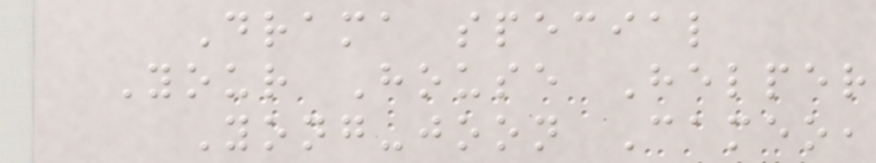Drama special
Your House Helper
Yong-joon Cameo,
